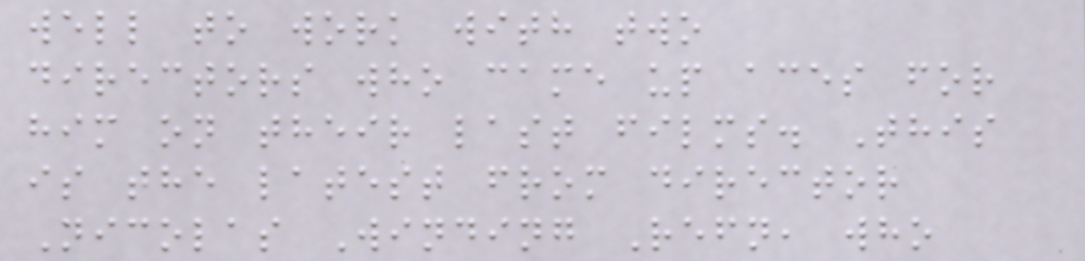well to work with two
directors who came up aces for
him on their last films. This
is the latest from director
Nicolas Winding Refn, who
